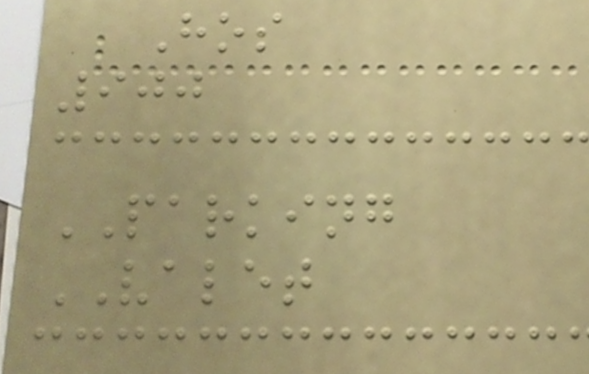Hos
900
PARKING
VALET
